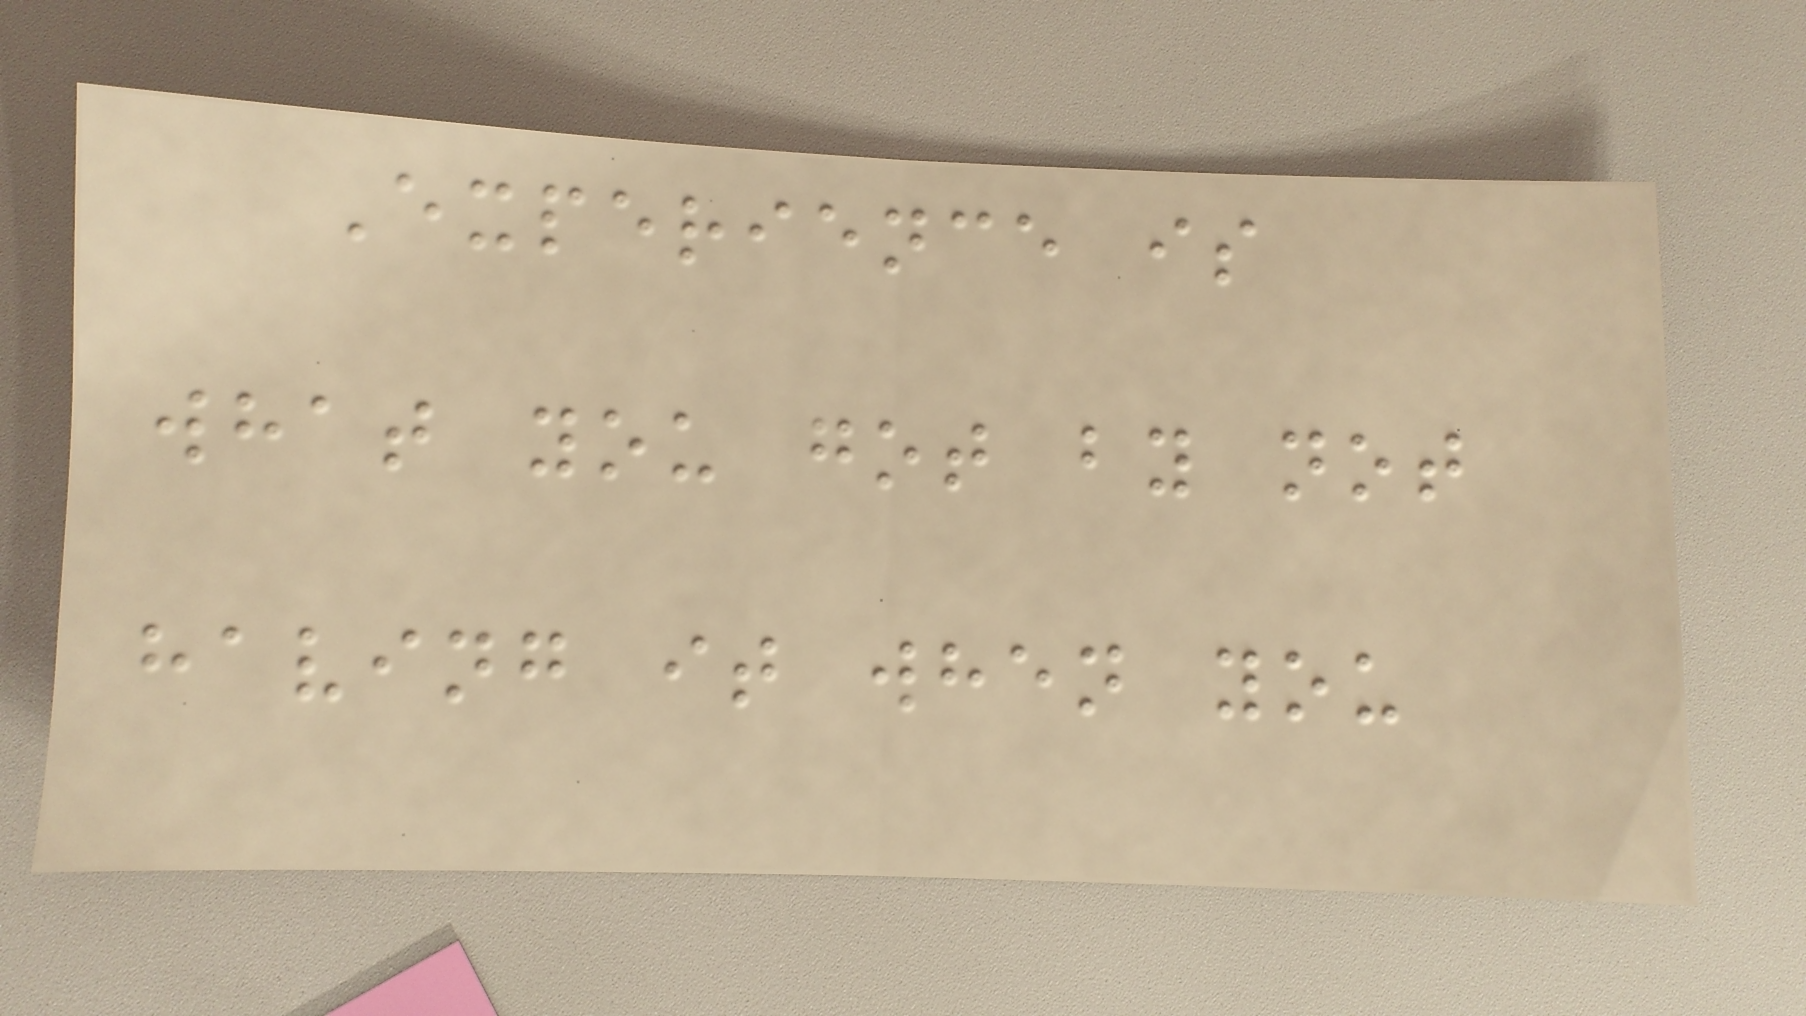Experience is
what you got by not
having it when you
